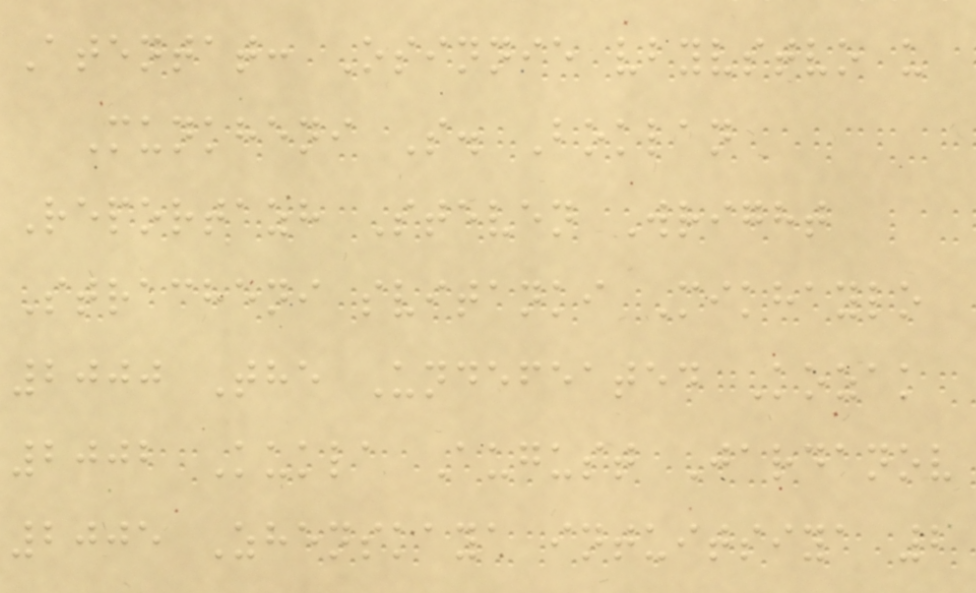Atentat: Osinnie vbyvstvo u
Munkheni S. Boklan
Reportazh Steven Wright
Stracheni svitanki Mikhaylo
2000 The Undefeated Kozak
2002 Kukla August Jardanov
2005 Zhenskaya intuitsiya 2
